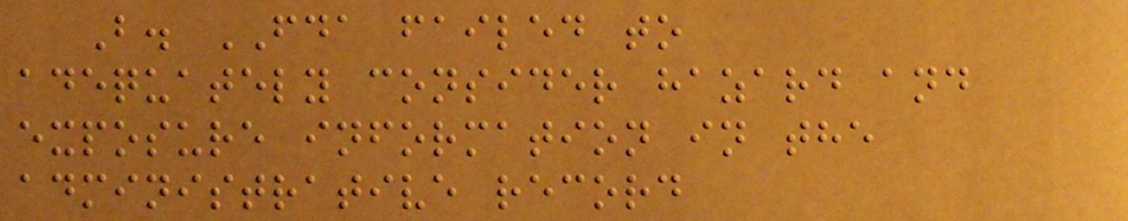B. FDA failed to
adequately consider hazard and
exposure information in the
administrative record
